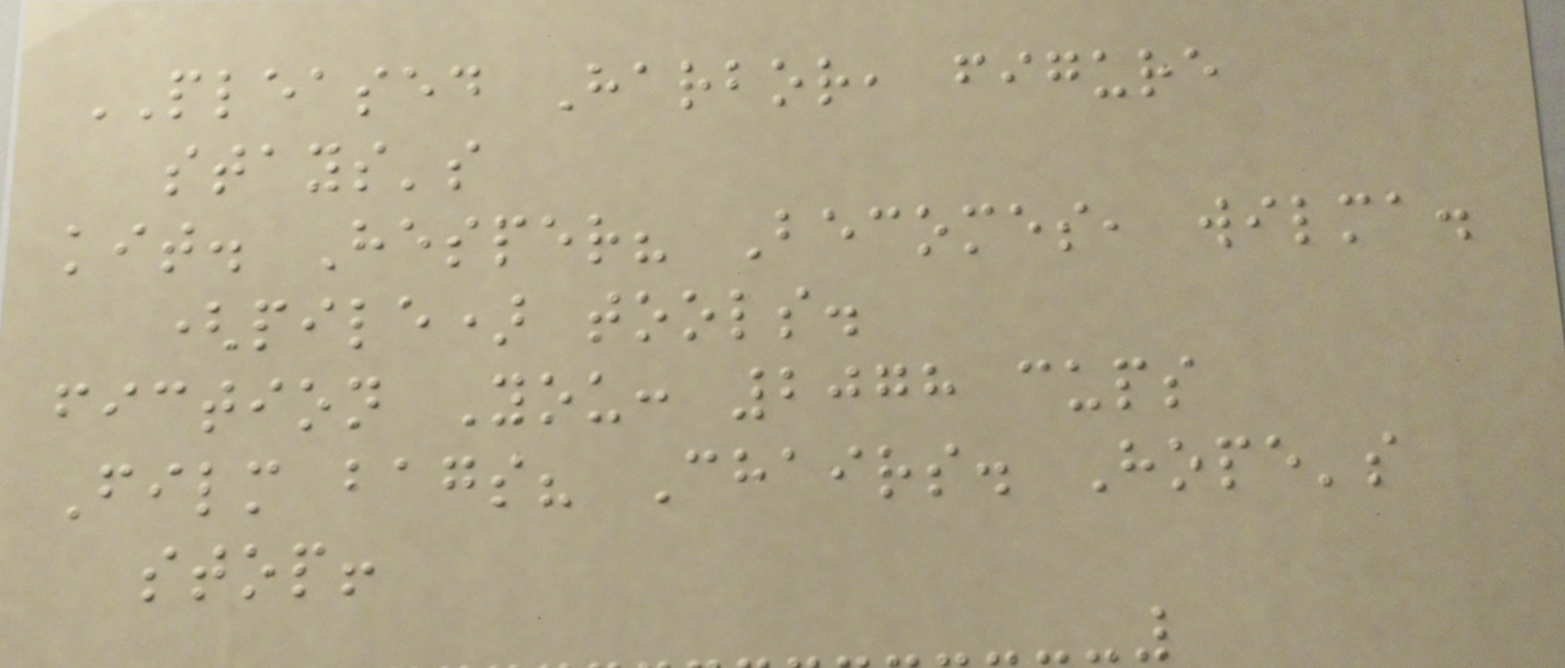PLEASED Harbor, figure
stays's
kit. Hesper? Becomes, wilma.
(pile) tools.
fiction You: 2078 cups
Film bags? Chairs. Hope's
stop!
